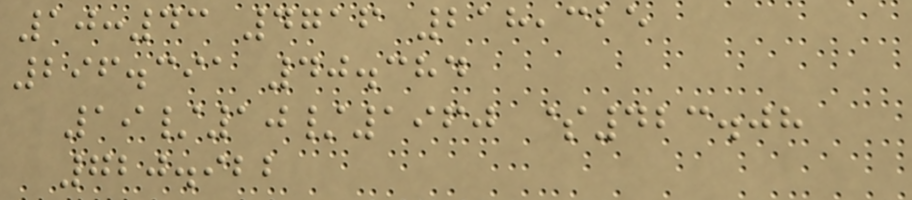10:43 4716 218,325
296.391 40.384
19/10/1960 $423.08
720.922
